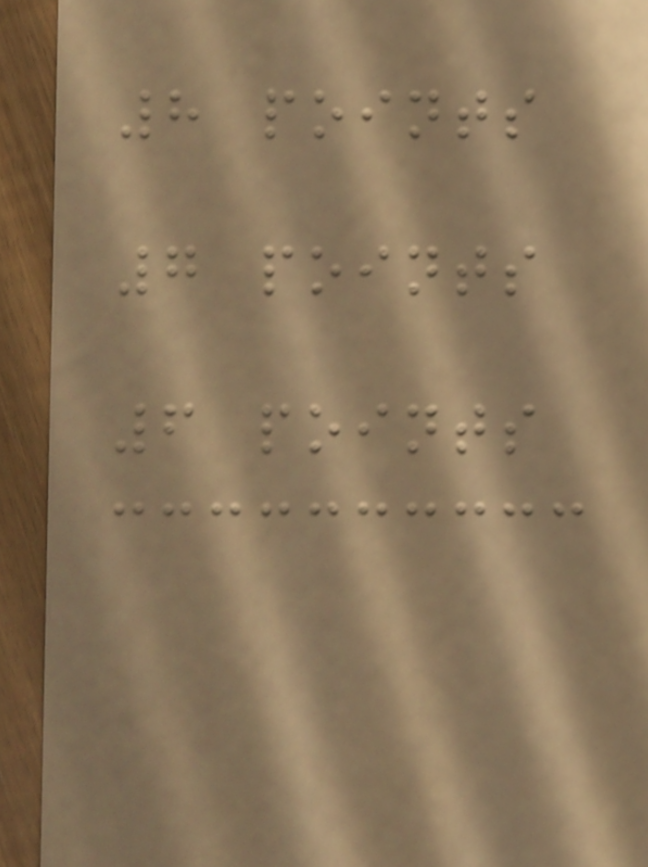8 points
7 points
6 points
